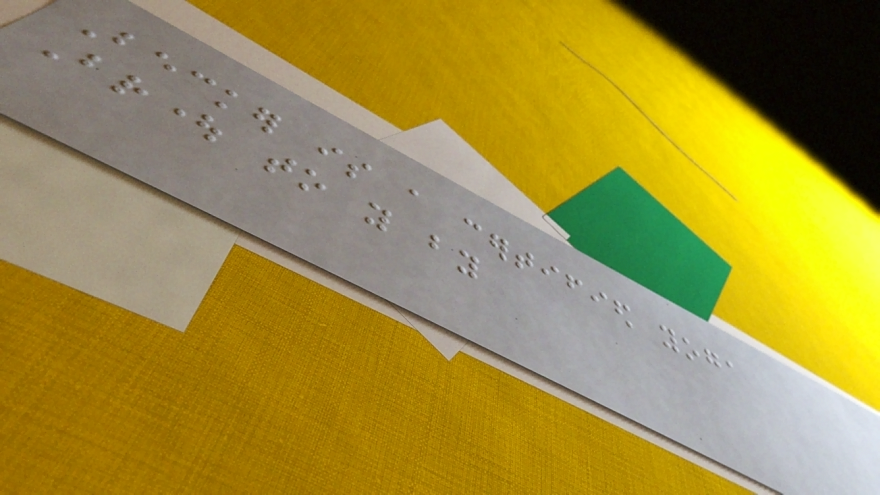Becker is a certified yoga
Brought to you by
